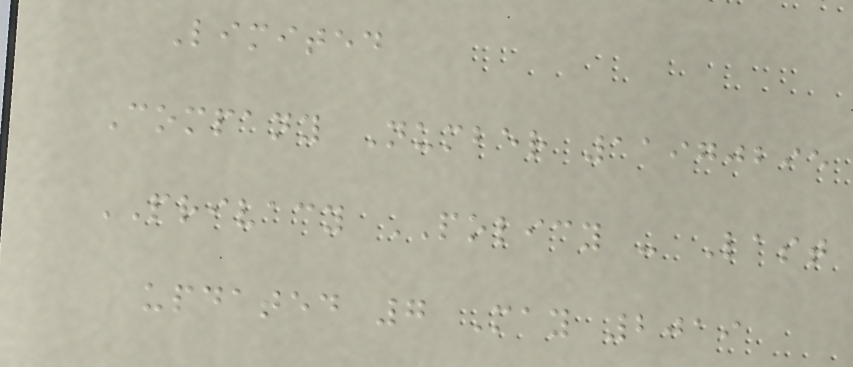Limited
Company Number 11970295
PRIVACY POLICY - Last
updated 7 May 2019
